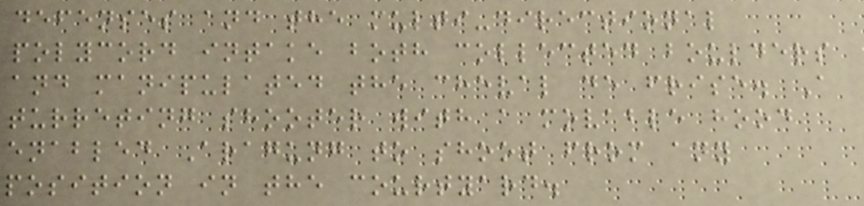defenses and the multi-directional
polycord intake both collected boulders
and manipulated the cheval de frise. A
turreting shooter with a movable hood
enabled Aragung to shoot from any
position in the courtyard.
